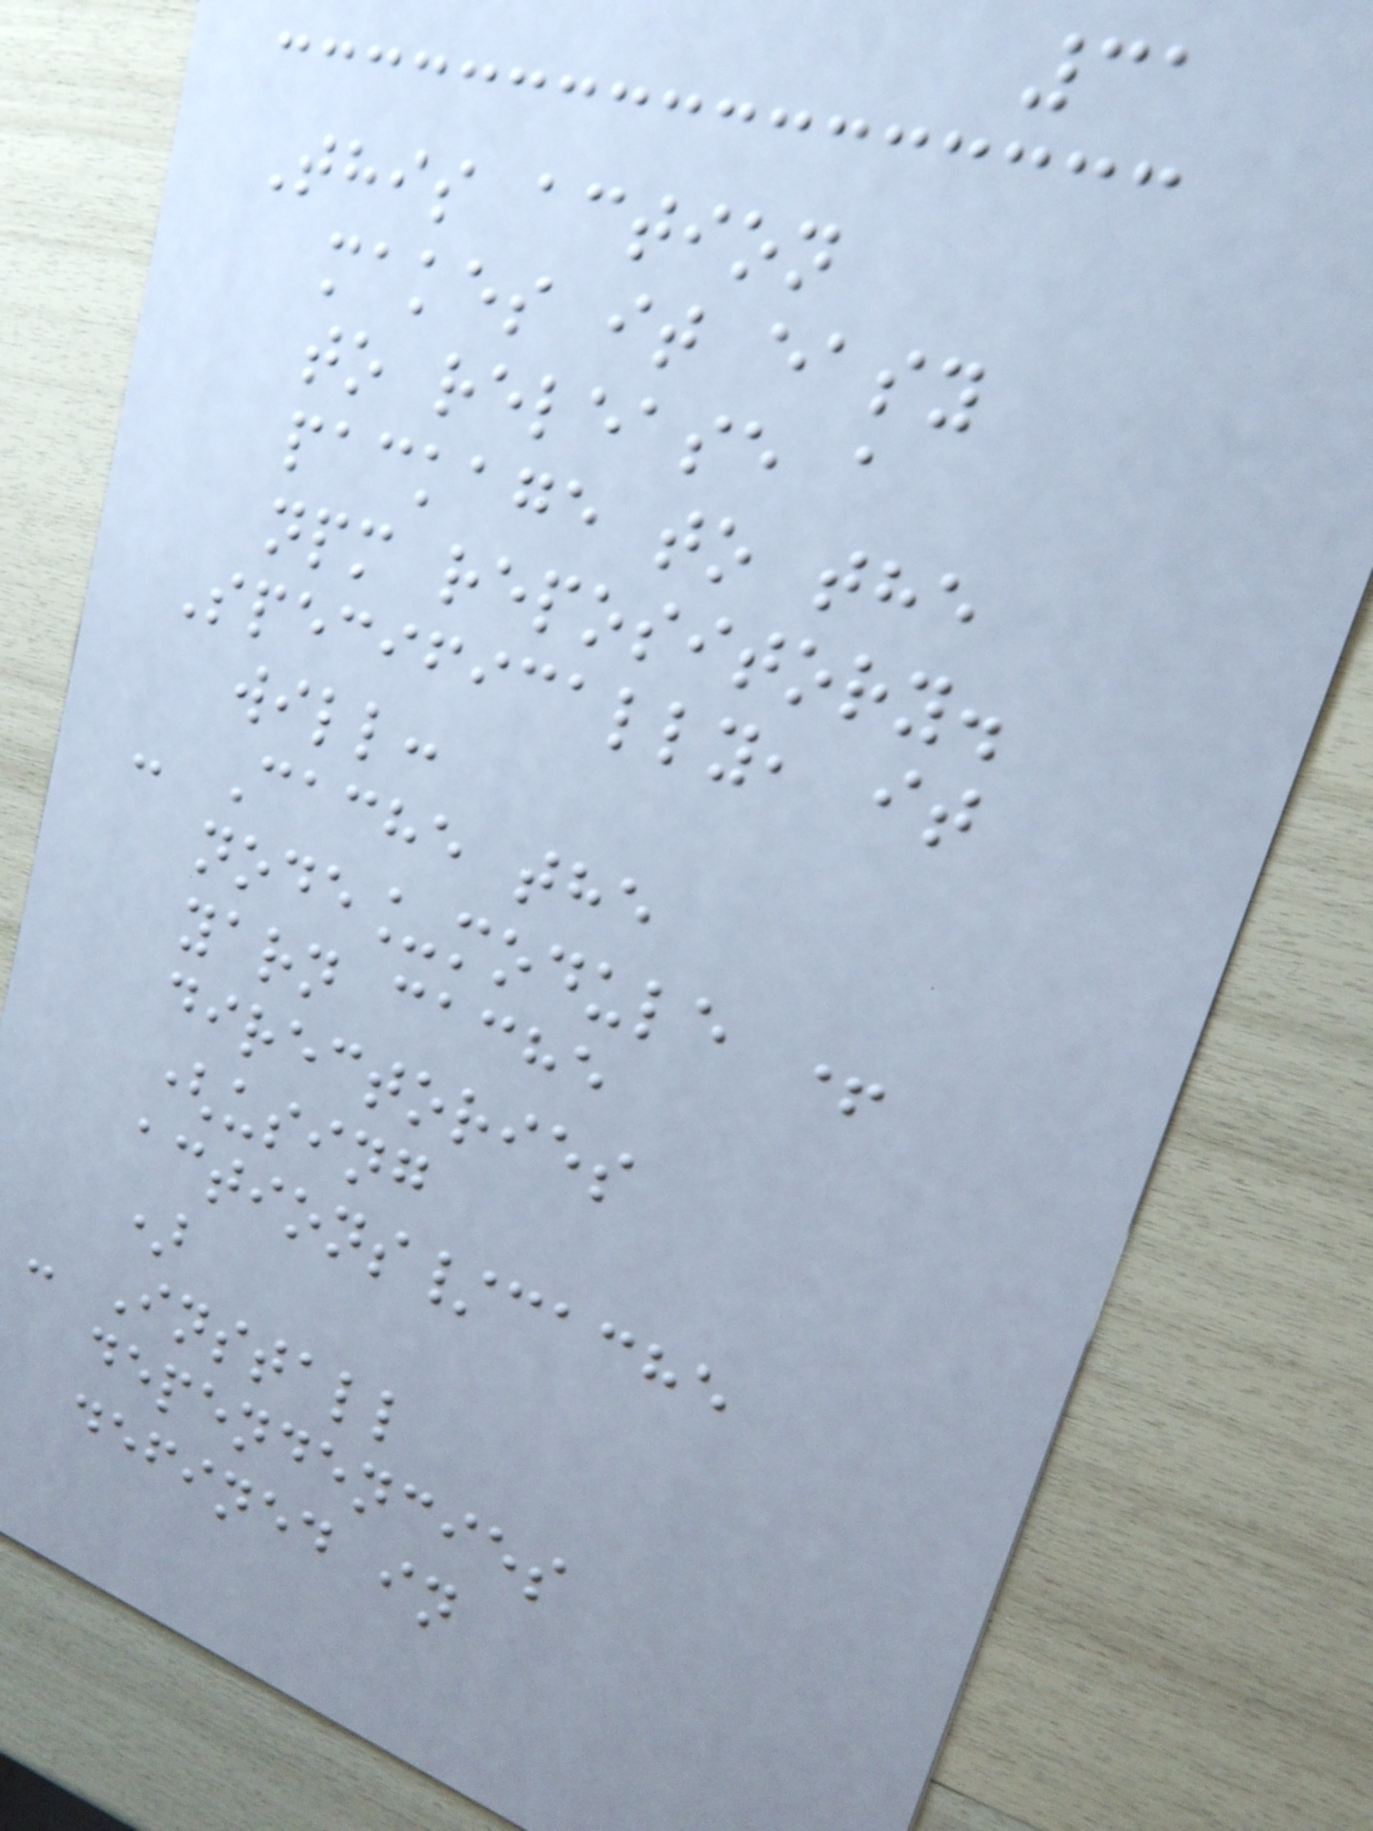31
This action
makes it easy
to release a
package to the
npm repository.
Specifically, it
will:
- Cache the
node_module +
yarn cache
directories
(using
actions/cache
)
- Install
dependencies
defined in
